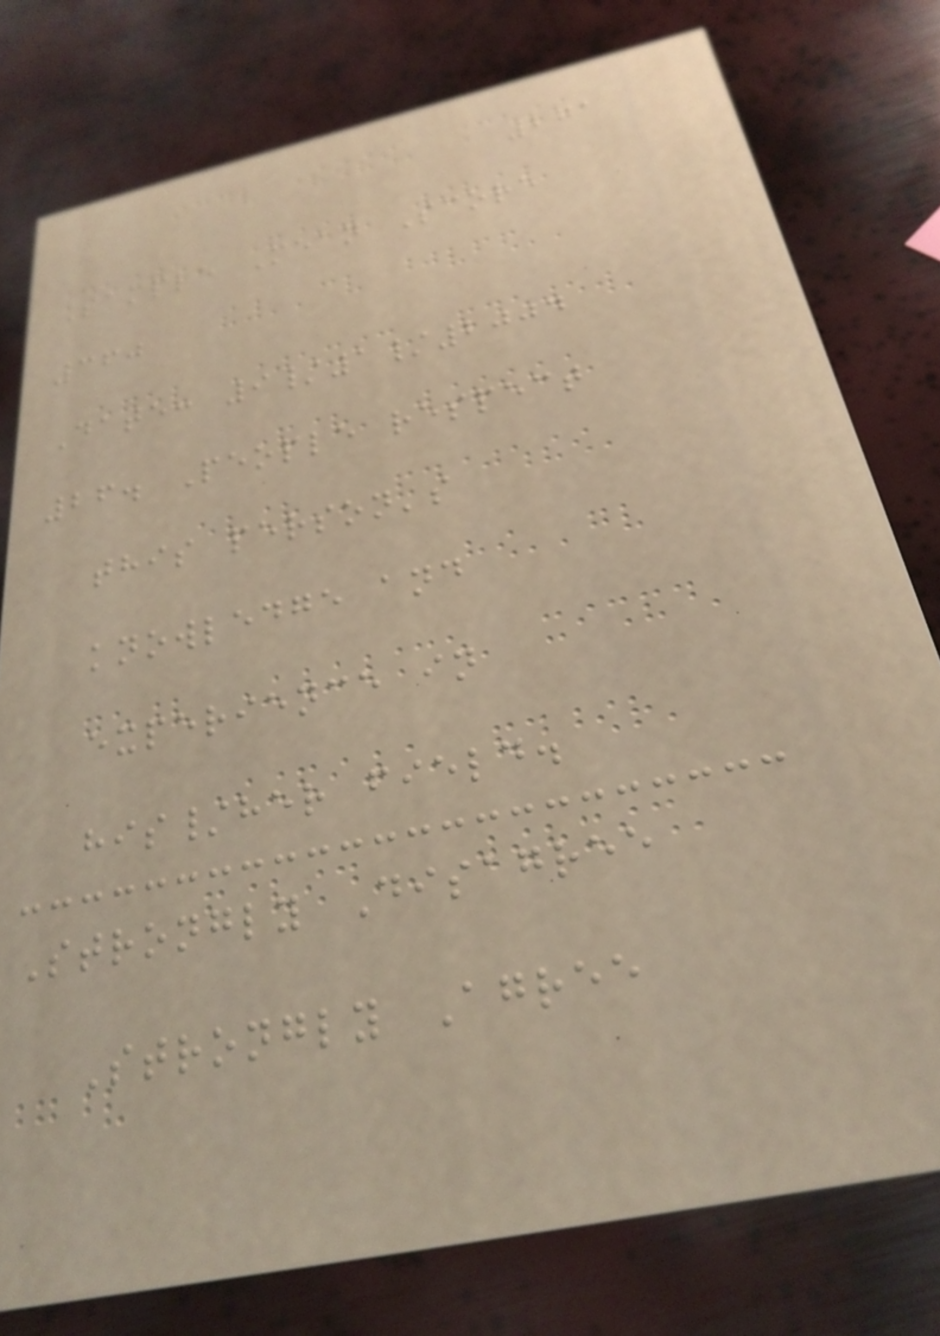271
Sample Mean Score
360
Date: 9/1/2004
26. People respect
this person's
knowledge and
experience in
his/her field.
Strongly Disagree
Strongly Agree
